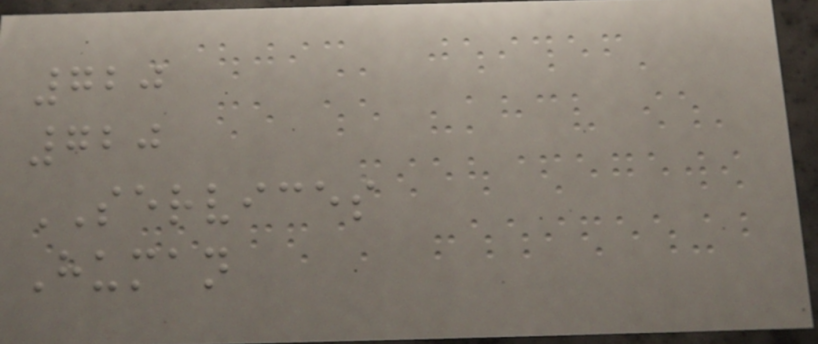720
720
SERVICES
Human
